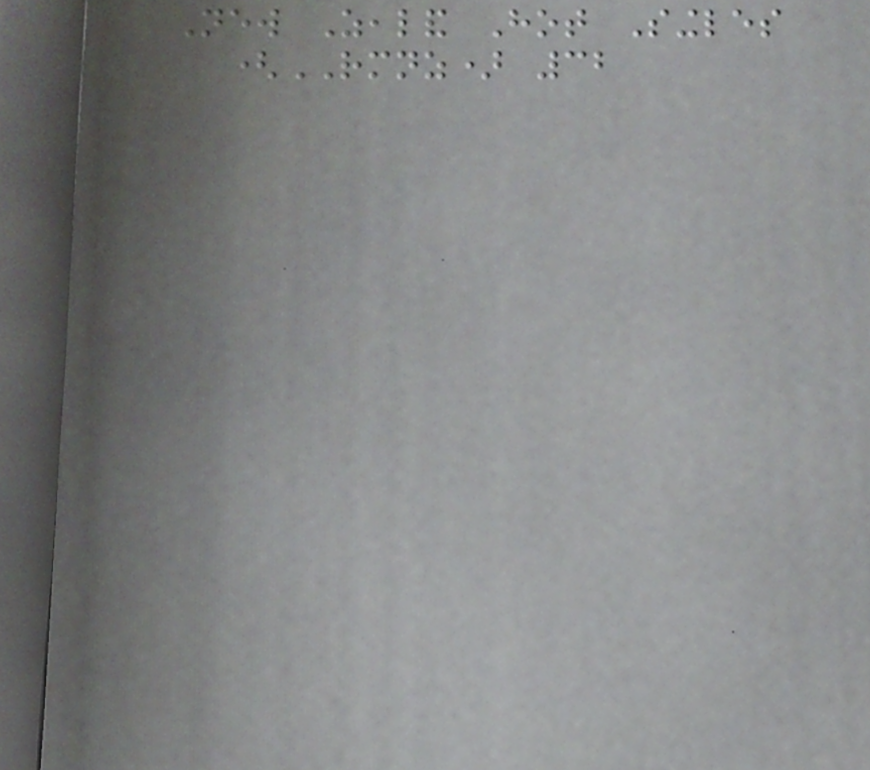New Zealand Hot Singles
(RMNZ) 32
